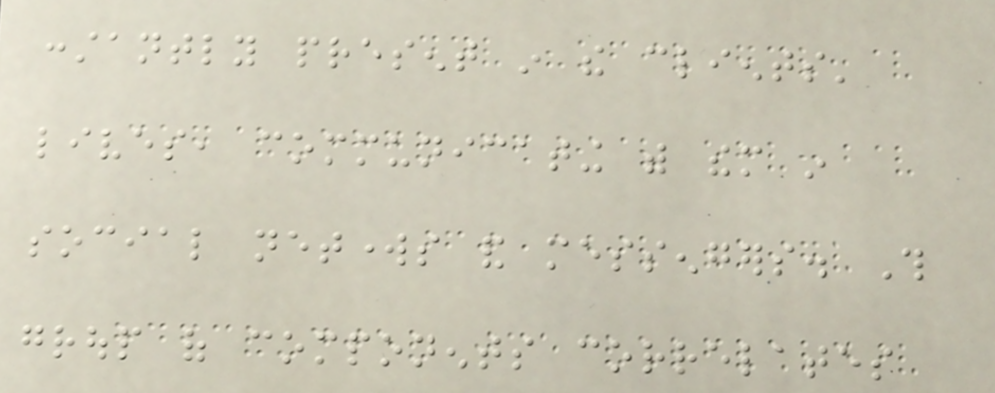constantly present in the clients'
lives, communicating with them in
social networks and messengers. This
group of components correlates
